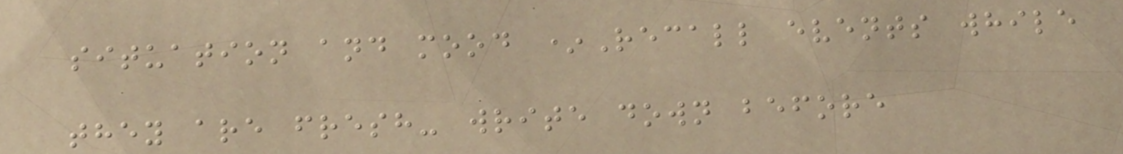situation and mood *Recall events while
they are fresh- write down before
